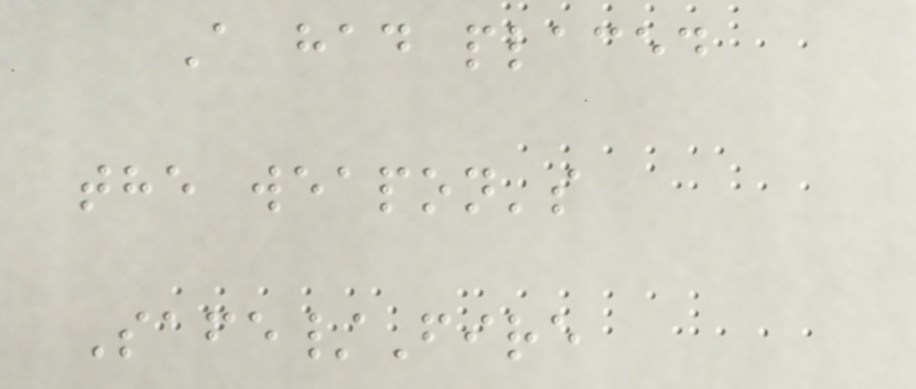A had placed
the weapon's
Safe/Fire
